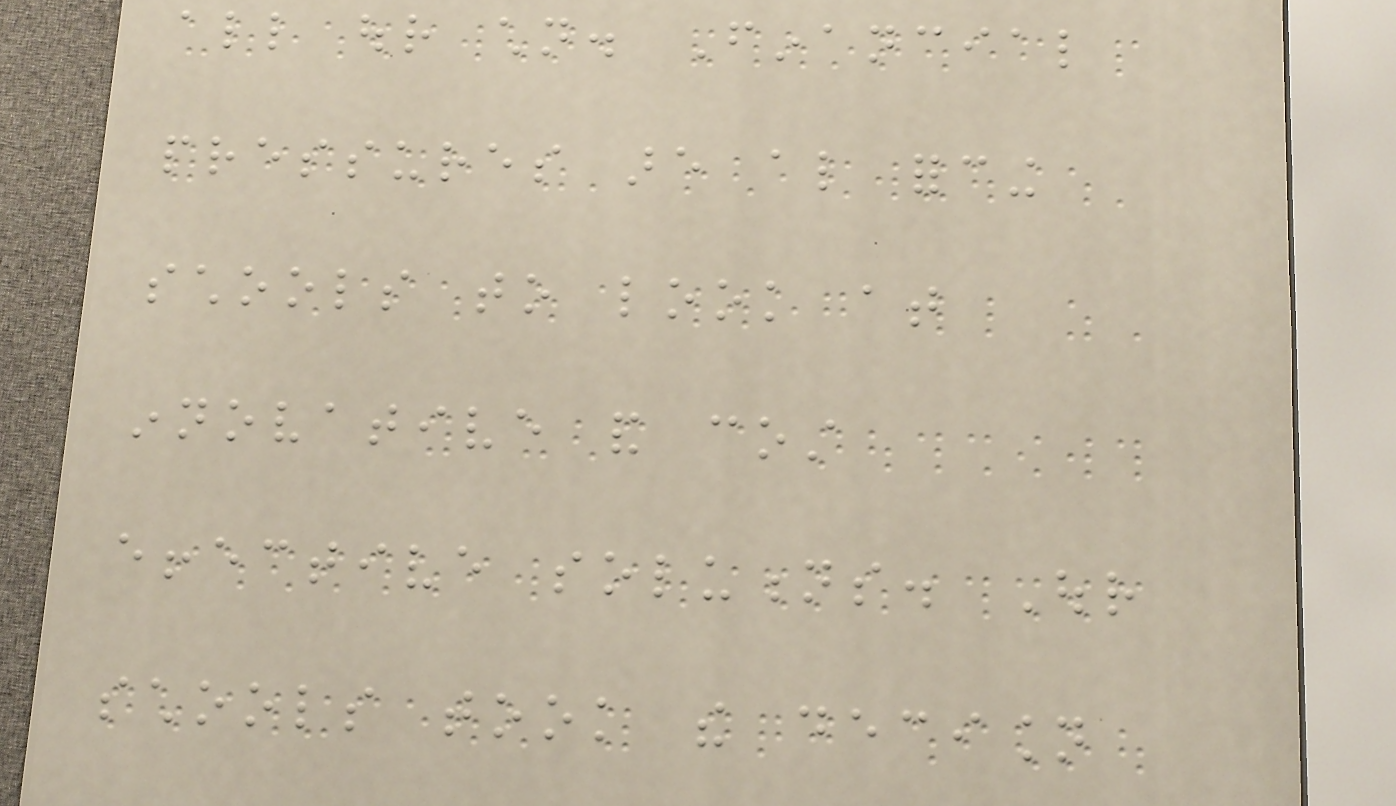all our children. Financial
pressures are also forcing
schools to look at
innovative and cost
effective solutions. Our
schools took the decision
